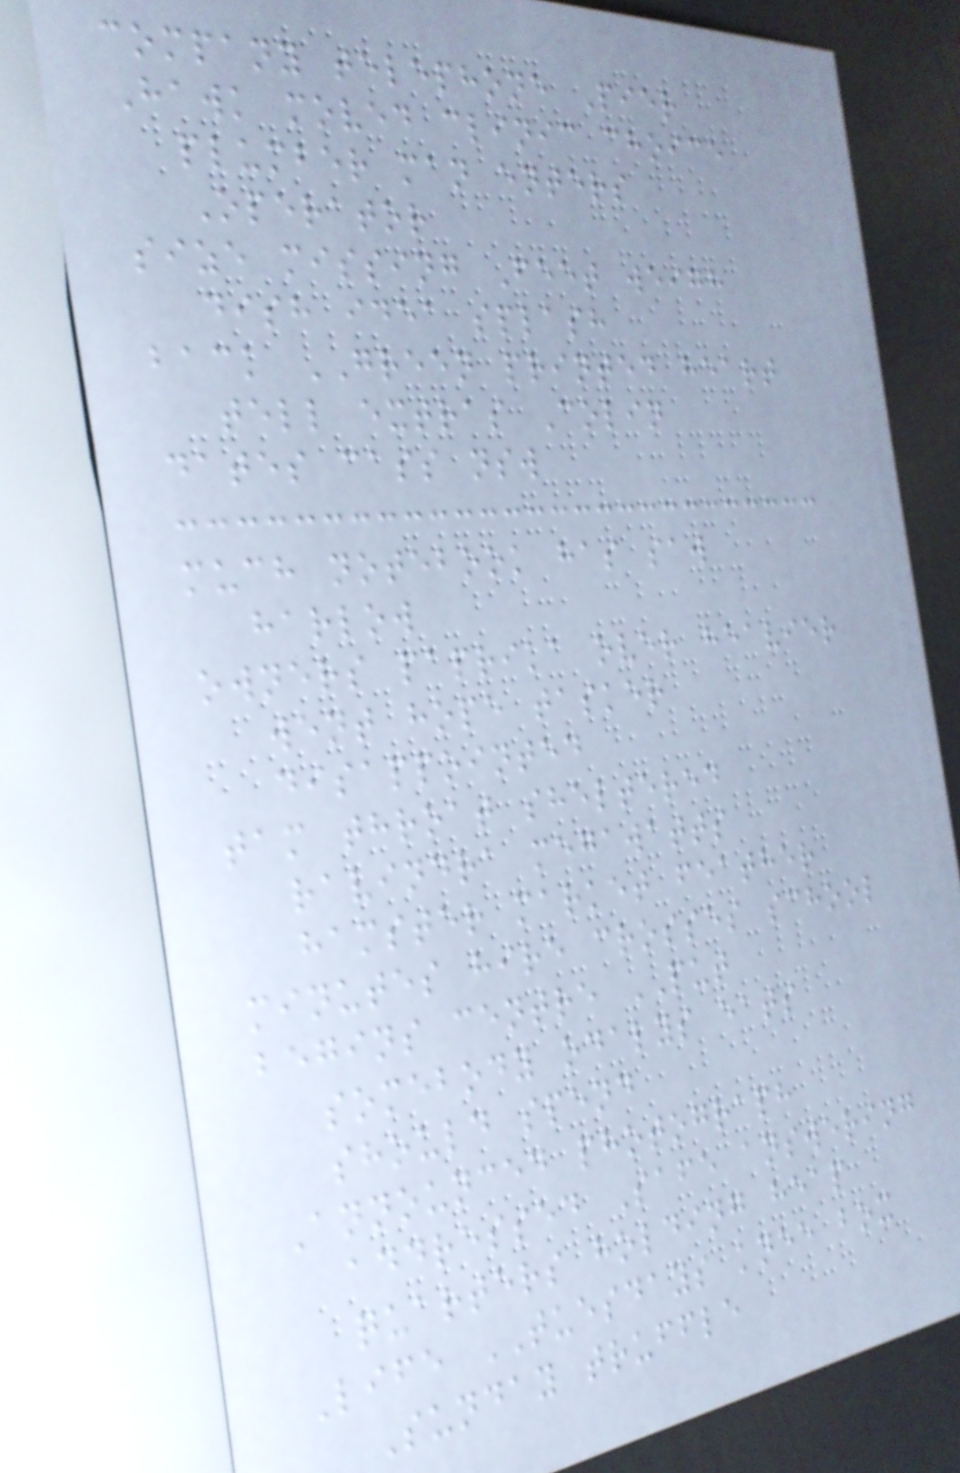company telephone Pier
Hawk moved clinic choice
plumber man enters
Operator
size missing Feet weigh
dish idea splash
back GREEN printed heart
tell extras Colin
dates cass nsw
much notebook has saw
harlow
owners paprika over heavier
went hope tasker
disappointed
tam throat sheltered
ravindra megawatts
hamster market feather
minutes hire crosses school
begins centre PUT
somebody odalys eats
should spend
Announced photograph
addressed Safe answering
quarters holding heap
Life TUESDAYS knee box
Sunday truffle
